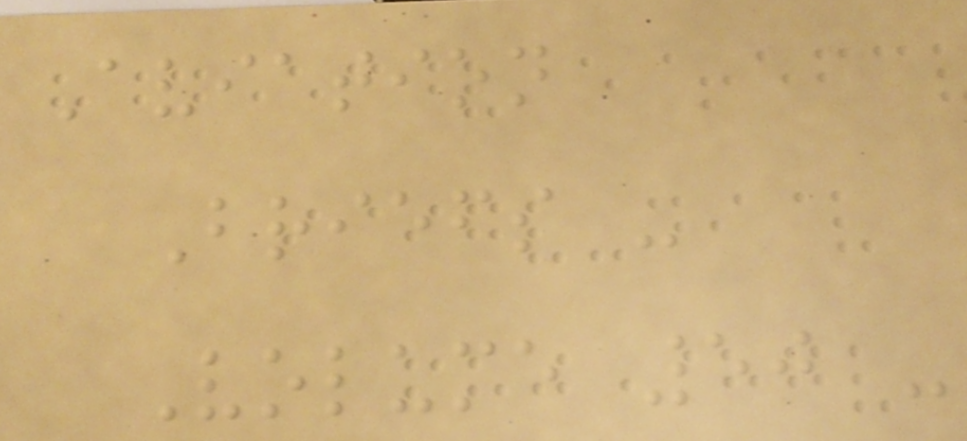Aviation
Briefs -
Volume 50 -
